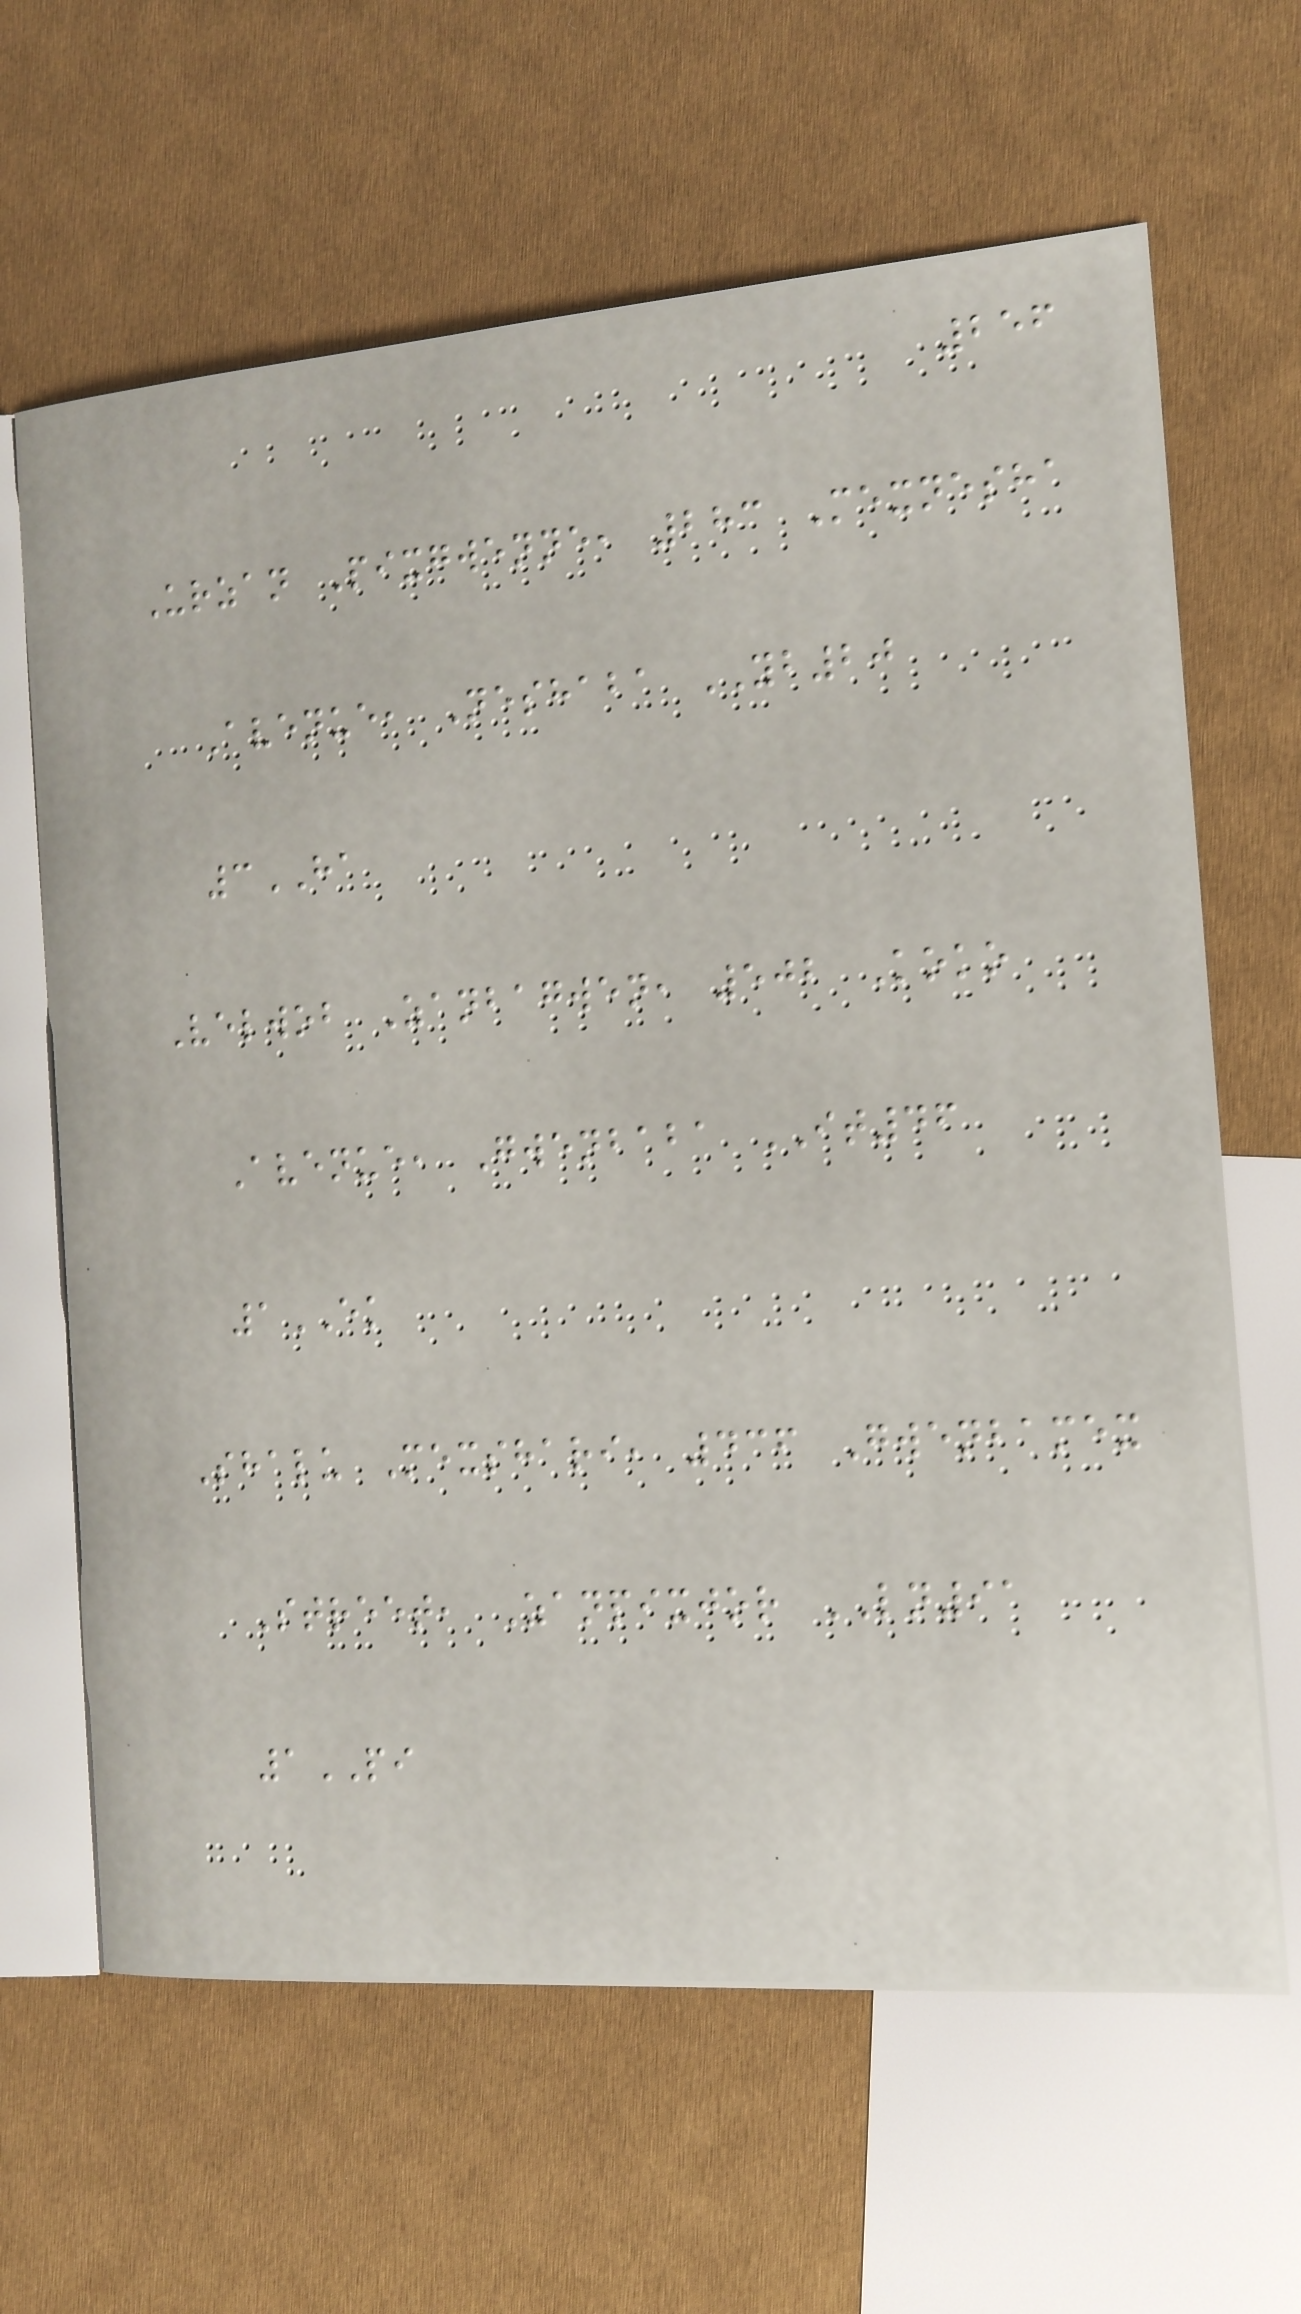256
Urzan Pixgwenne, 283 Mexnesha
Avenue, Neshaba YB20
3HA
Velwob Zanbagwen, 502 Koko
Avenue, Gwenbaba IT46
1EK
Shalu Mexshari, 436 Gwenbamex
Street, Zanpixjor LN91
1PI
